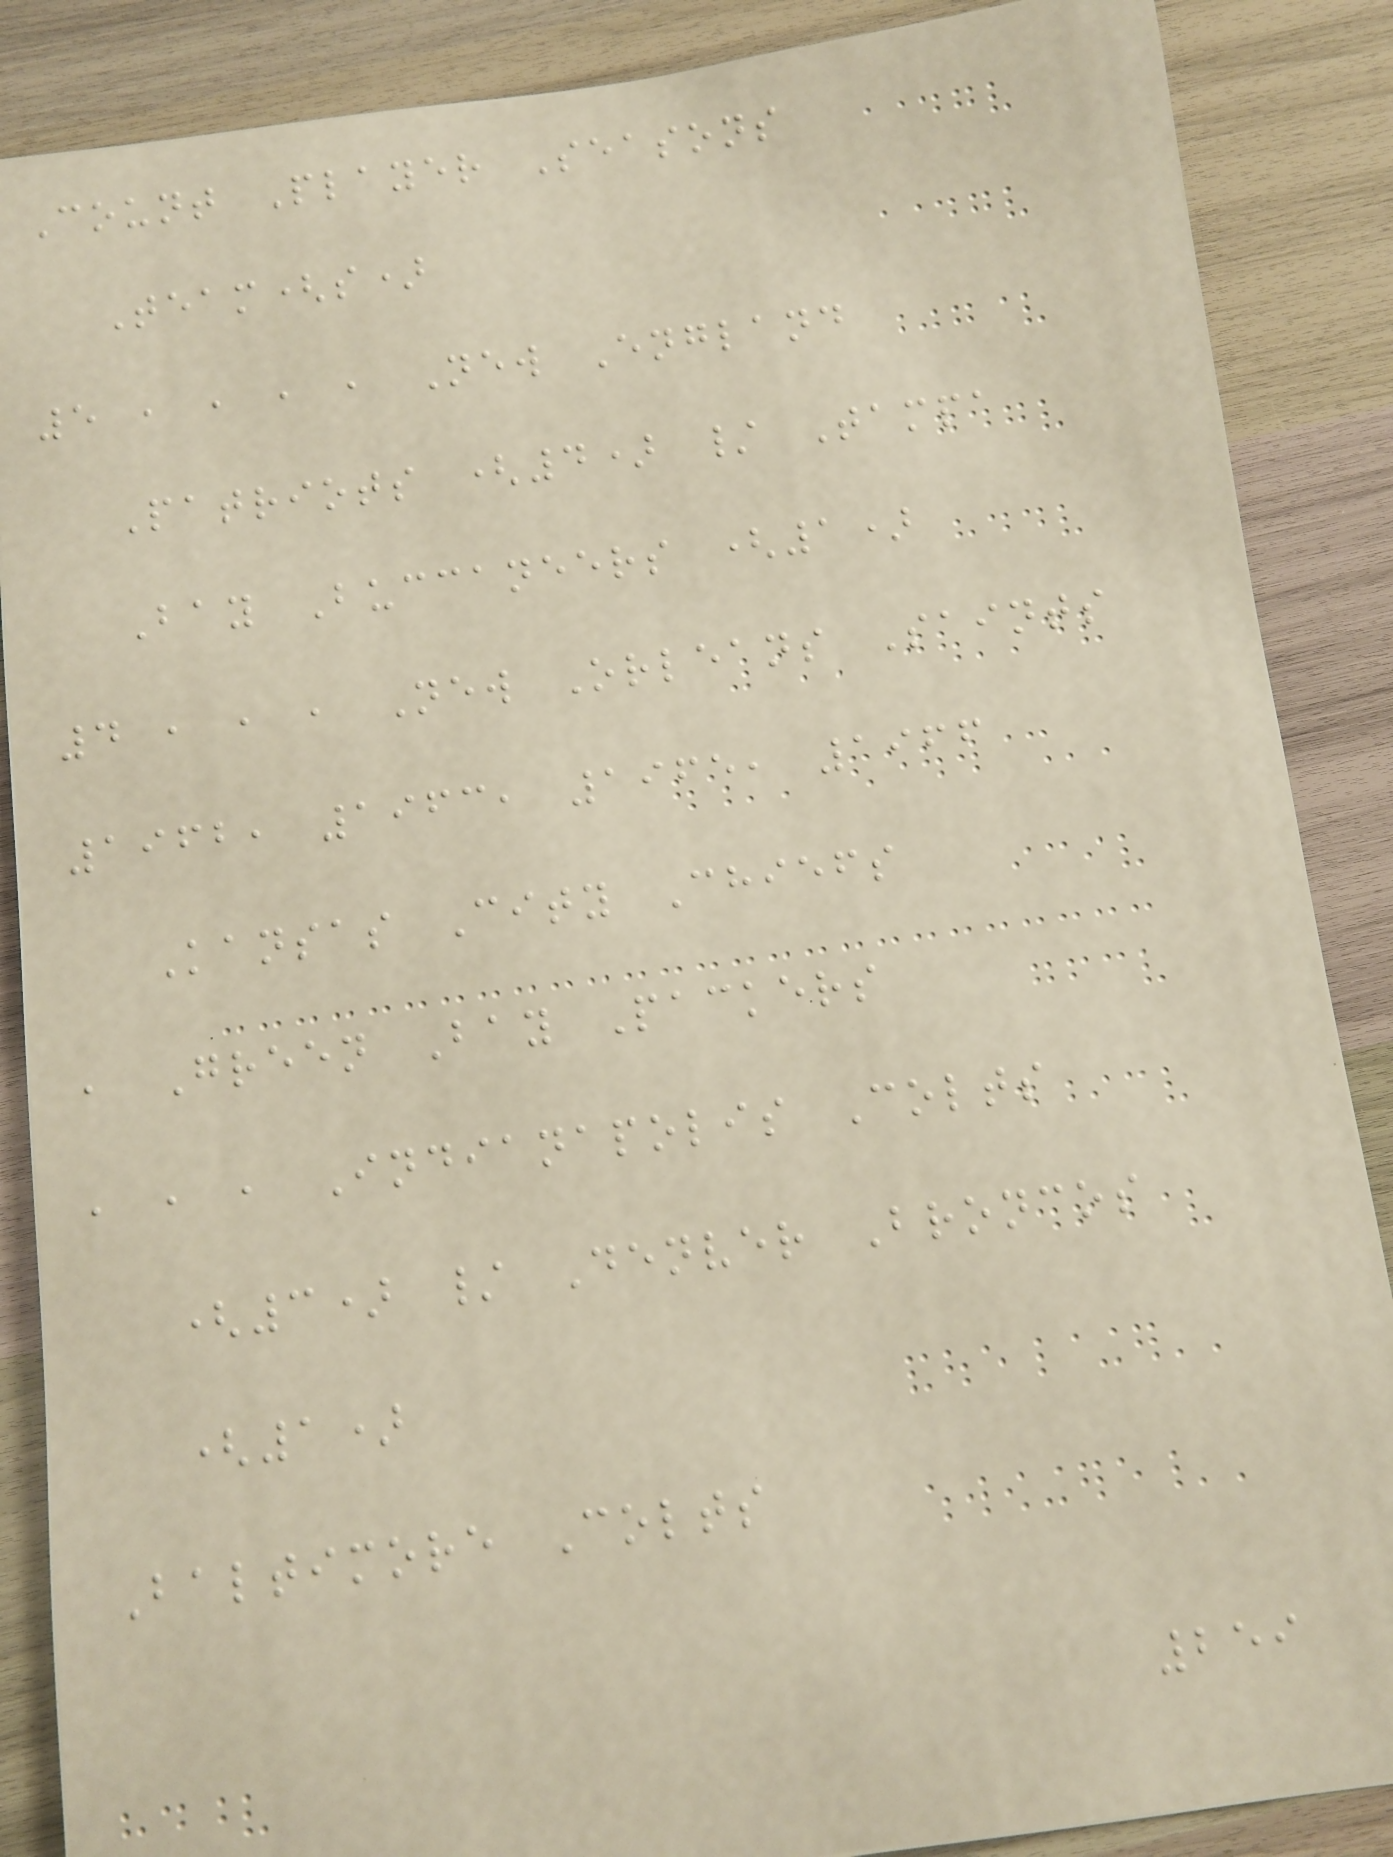Count Player Seasons
Team(s)
5 , , , , New England
Patriots (4) / Tampa
Bay Buccaneers (1)
4 , , , New Orleans Saints
1962, 1963, 1965, 1966
Kansas City Chiefs
, Green Bay Packers
, , , Indianapolis Colts
(3) / Denver Broncos
(1)
Baltimore Colts
259
